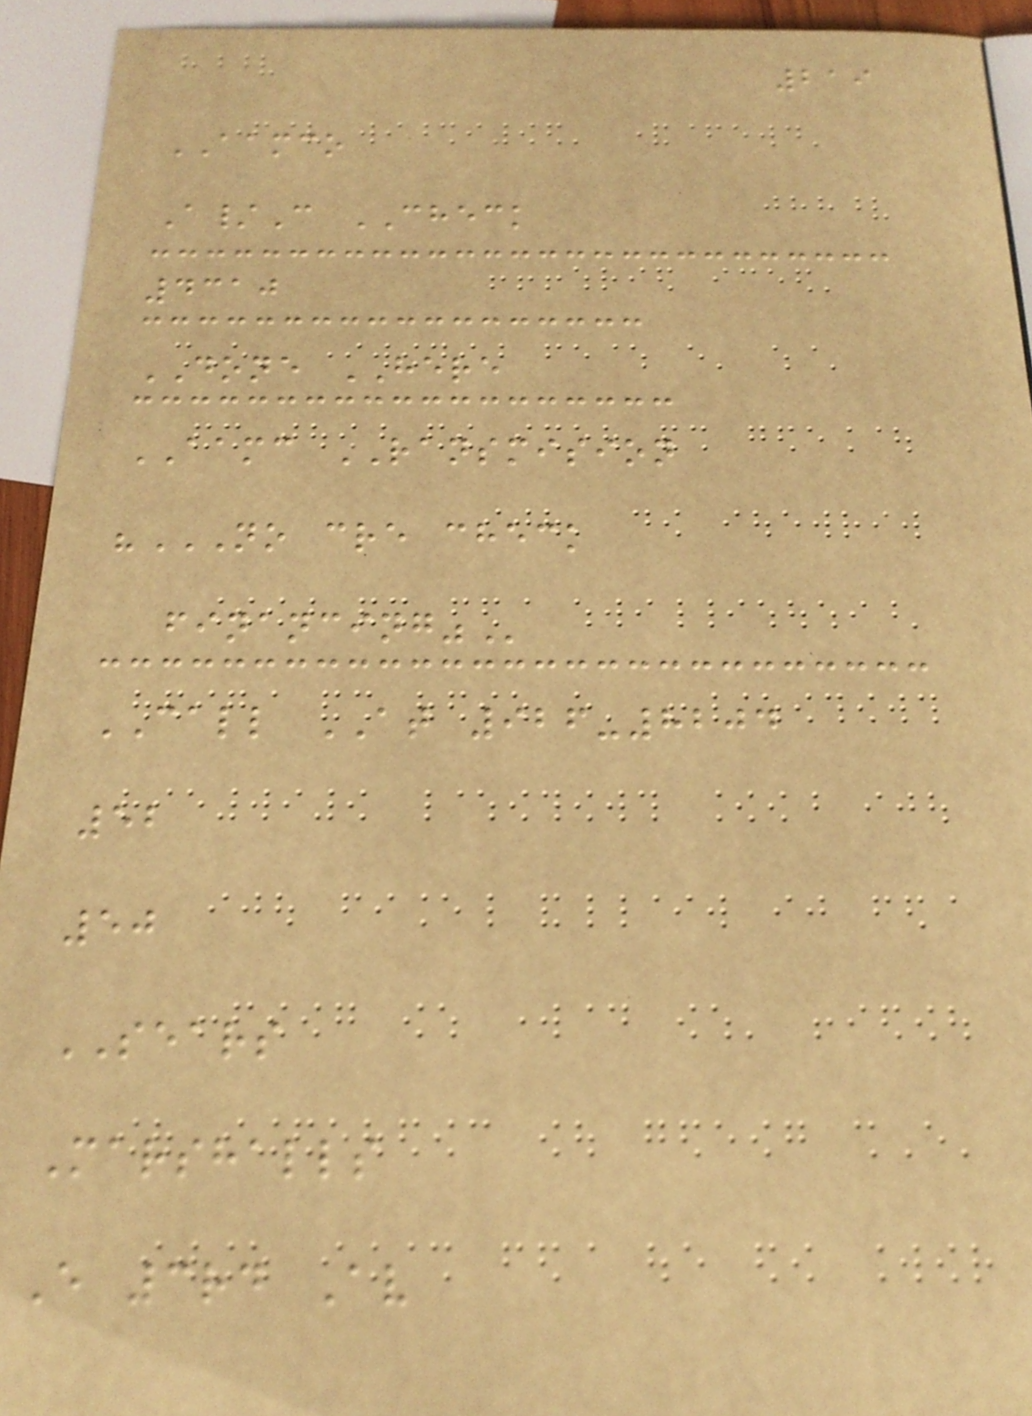219
AAMCO
A/C CHECK
4310
DONE HERE
AAMC RANSMISION
"NO CRE CHECK
FINANCING"
CALL AT 926-8204
52
50
SEARS
Marshalls
E 3rd Av
